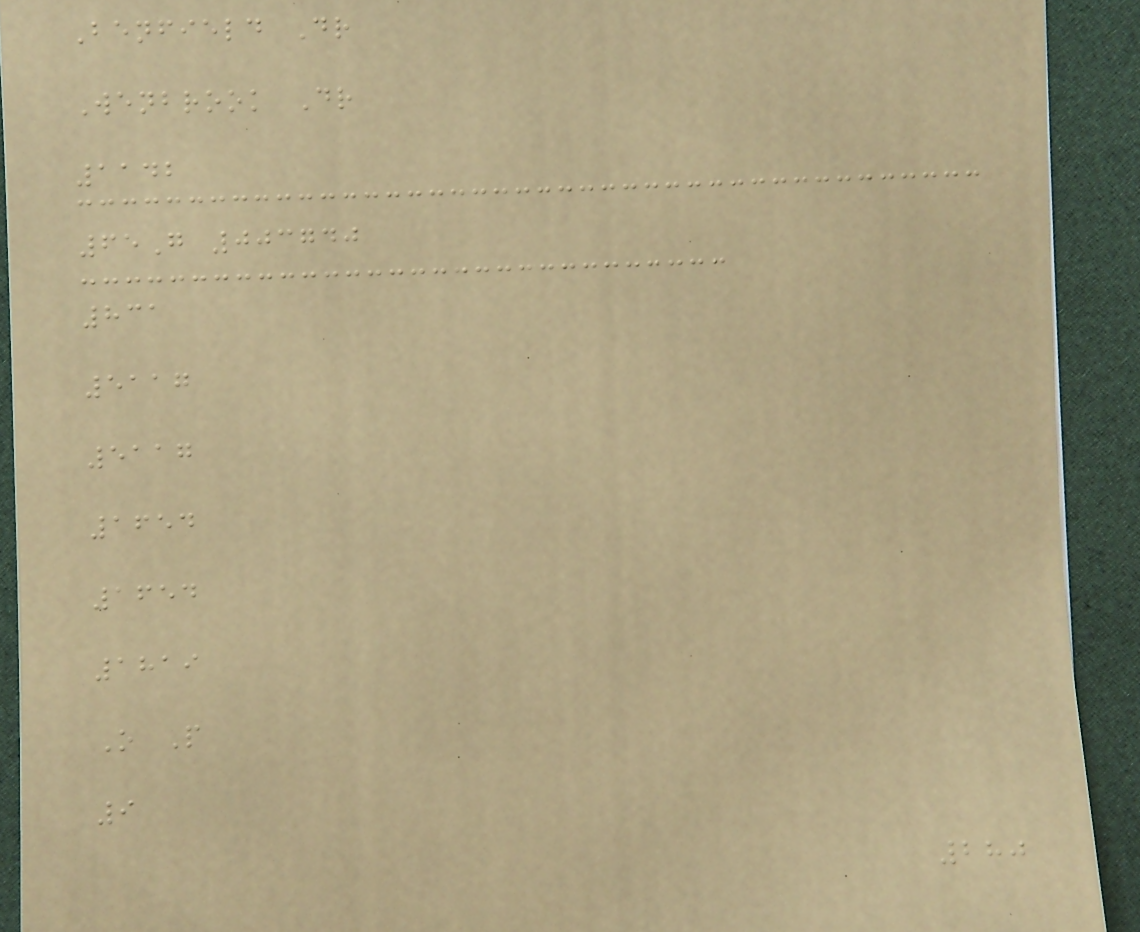Benfield Dr
Wenbrook Dr
1142
65G 003740
831
5117
5117
1654
1654
1819
O P
9
280
